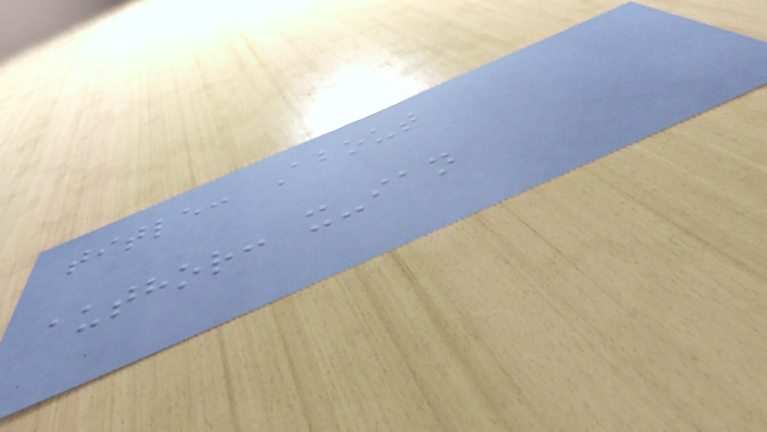title: About
author: x-ian
